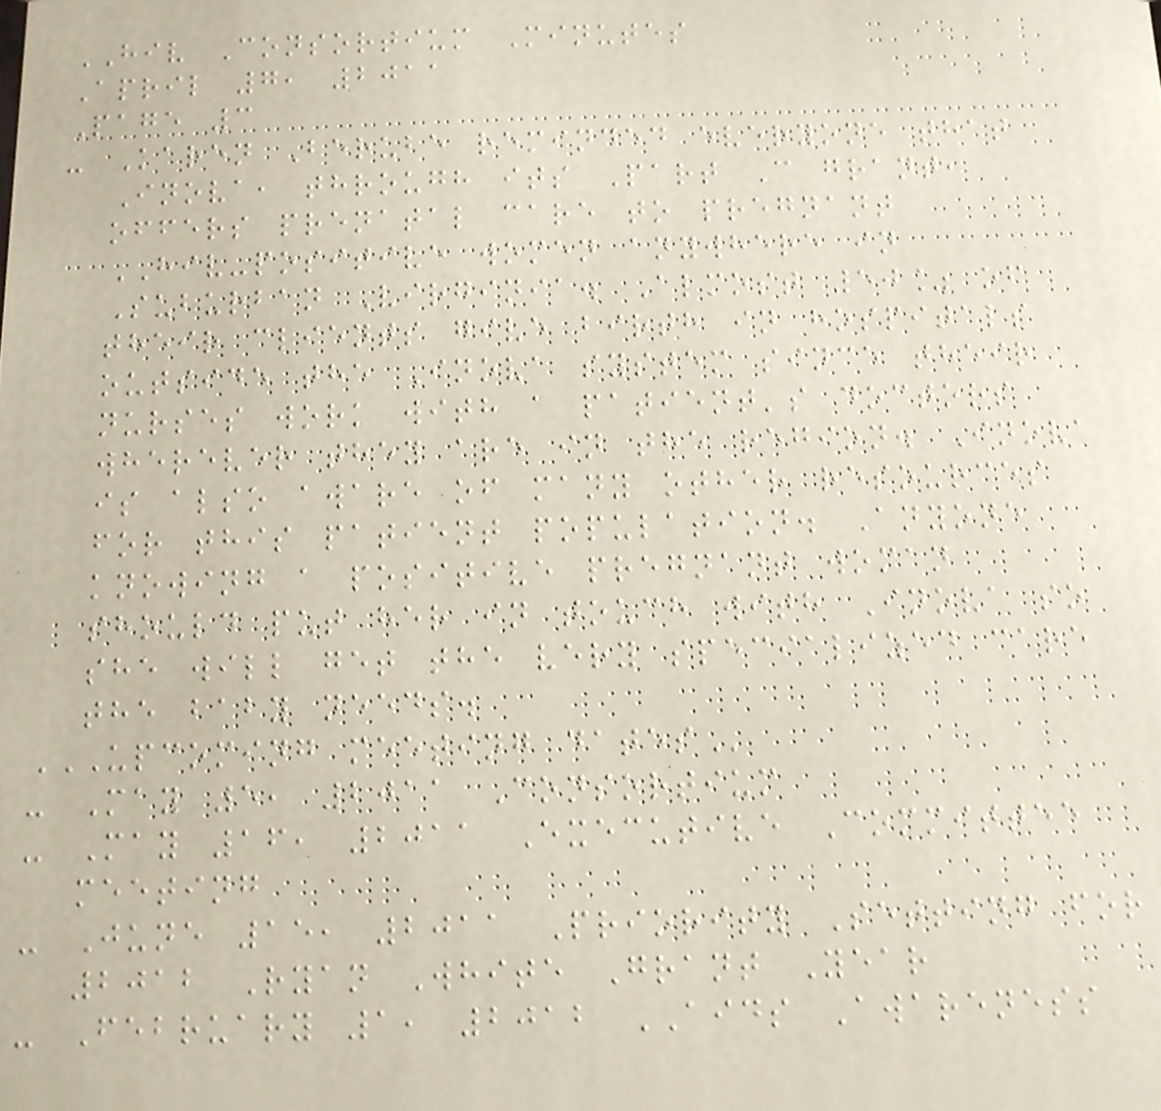HIV Consortium Minutes
April 7, 2011
Page 3
- Karen Berube reminded everyone that
Inova, through its Part C grant,
offers prenatal care to pregnant
HIV-positive women anywhere in
Suburban Virginia. Almost 50% of
their clients give birth in hospitals
outside the Inova system since their
nurses work with a patient's doctors
wherever they are in the region. Inova
is also aware of many other resources
for this patient population. Anyone
knowing a positive pregnant woman
should put her in touch with Inova so
she will get the very specialized care
the baby needs.
UPCOMING MEETING DATES
- May 5, 2011 Consortium
- May 16, 2011 Executive Committee
meeting
- June 15, 2011 Priority Setting for
2012 Ryan White Grant Year
- February 1, 2012 AIDS Awareness
